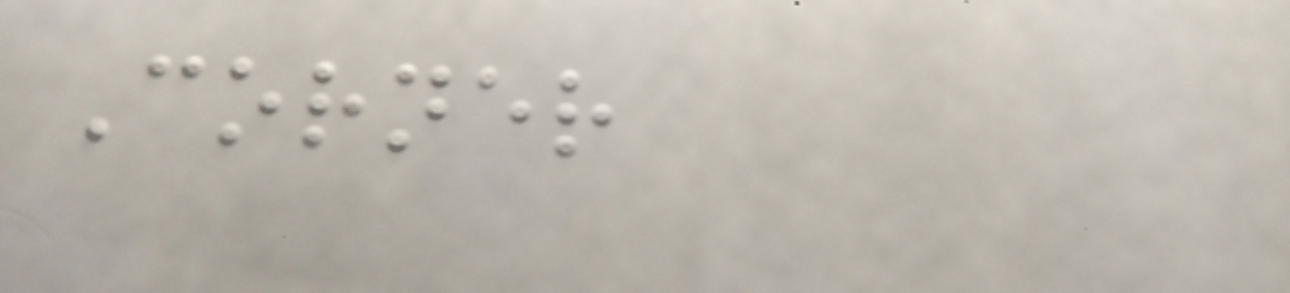Corner
